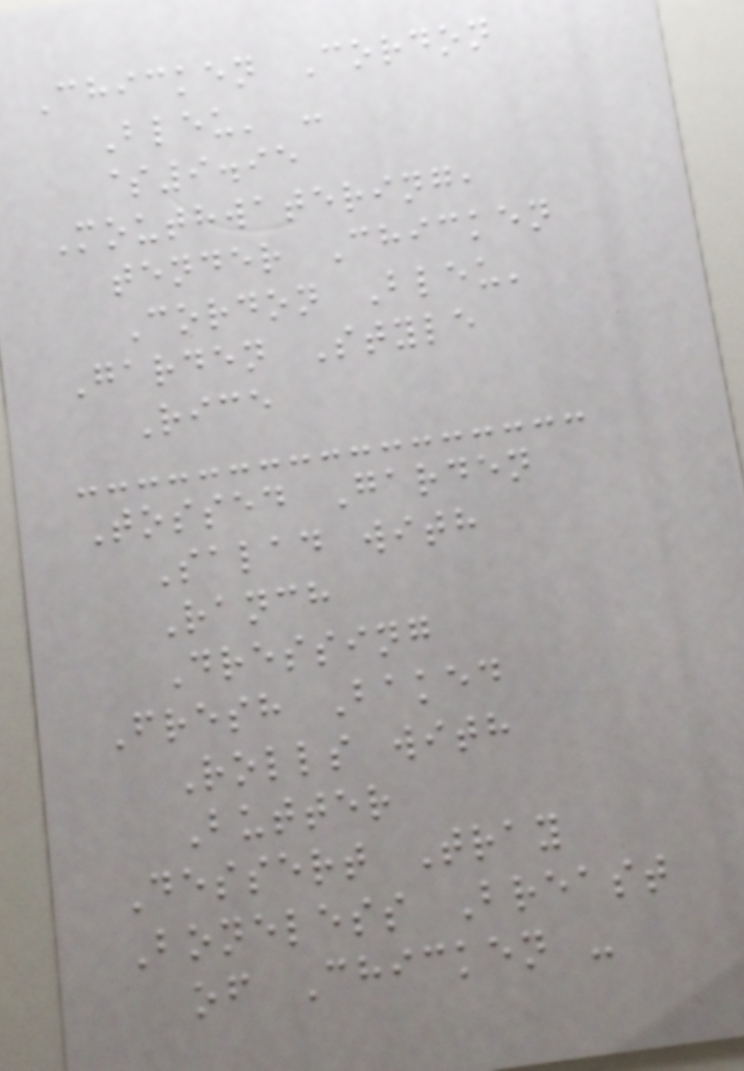Chicken Cordon
Bleu' -
$9.95
Mouthwatering,
tender Chicken
Cordon Bleu'
Garden Style
Rice
Tossed Garden
Salad with
Ranch
Dressing
Fresh Baked
Rolls with
Butter
Dessert Tray
Boneless Breast
of Chicken -
